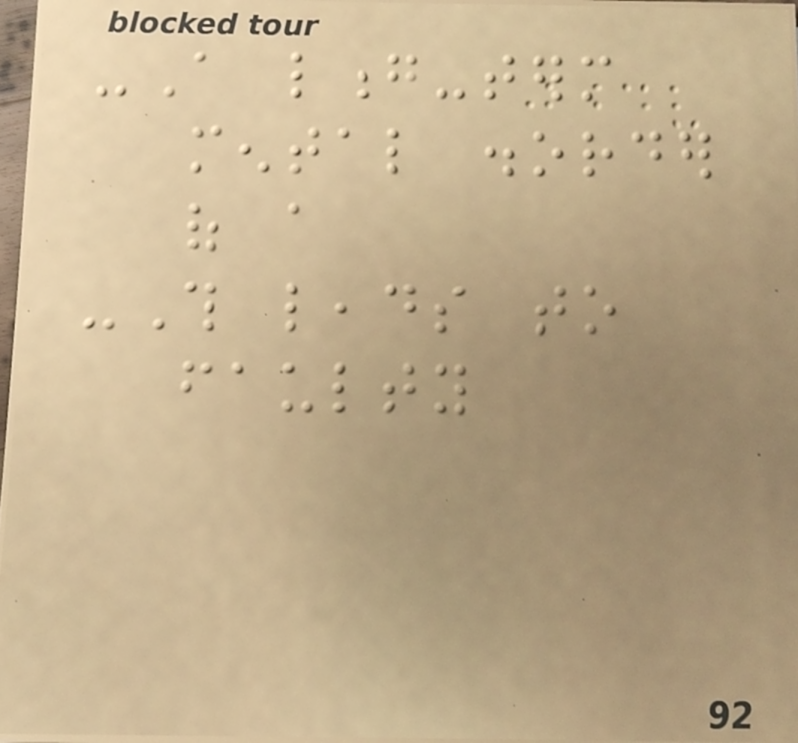-A long-term
mental disorder
of a
-This leads to
faulty
